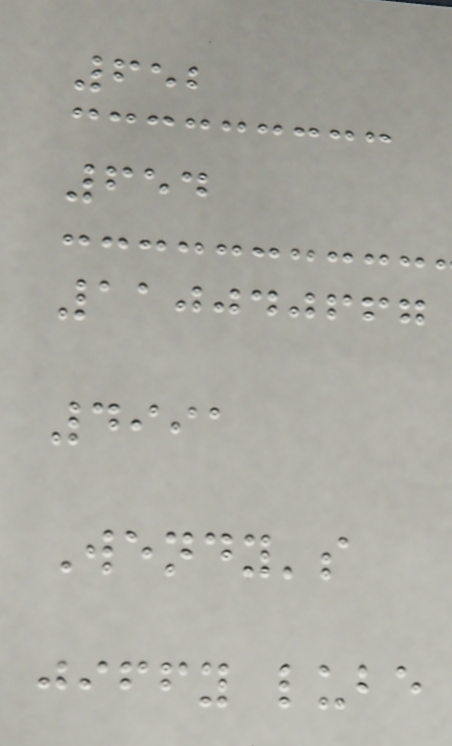652
654
110040667
4991
Wendy's
jiffy lube
